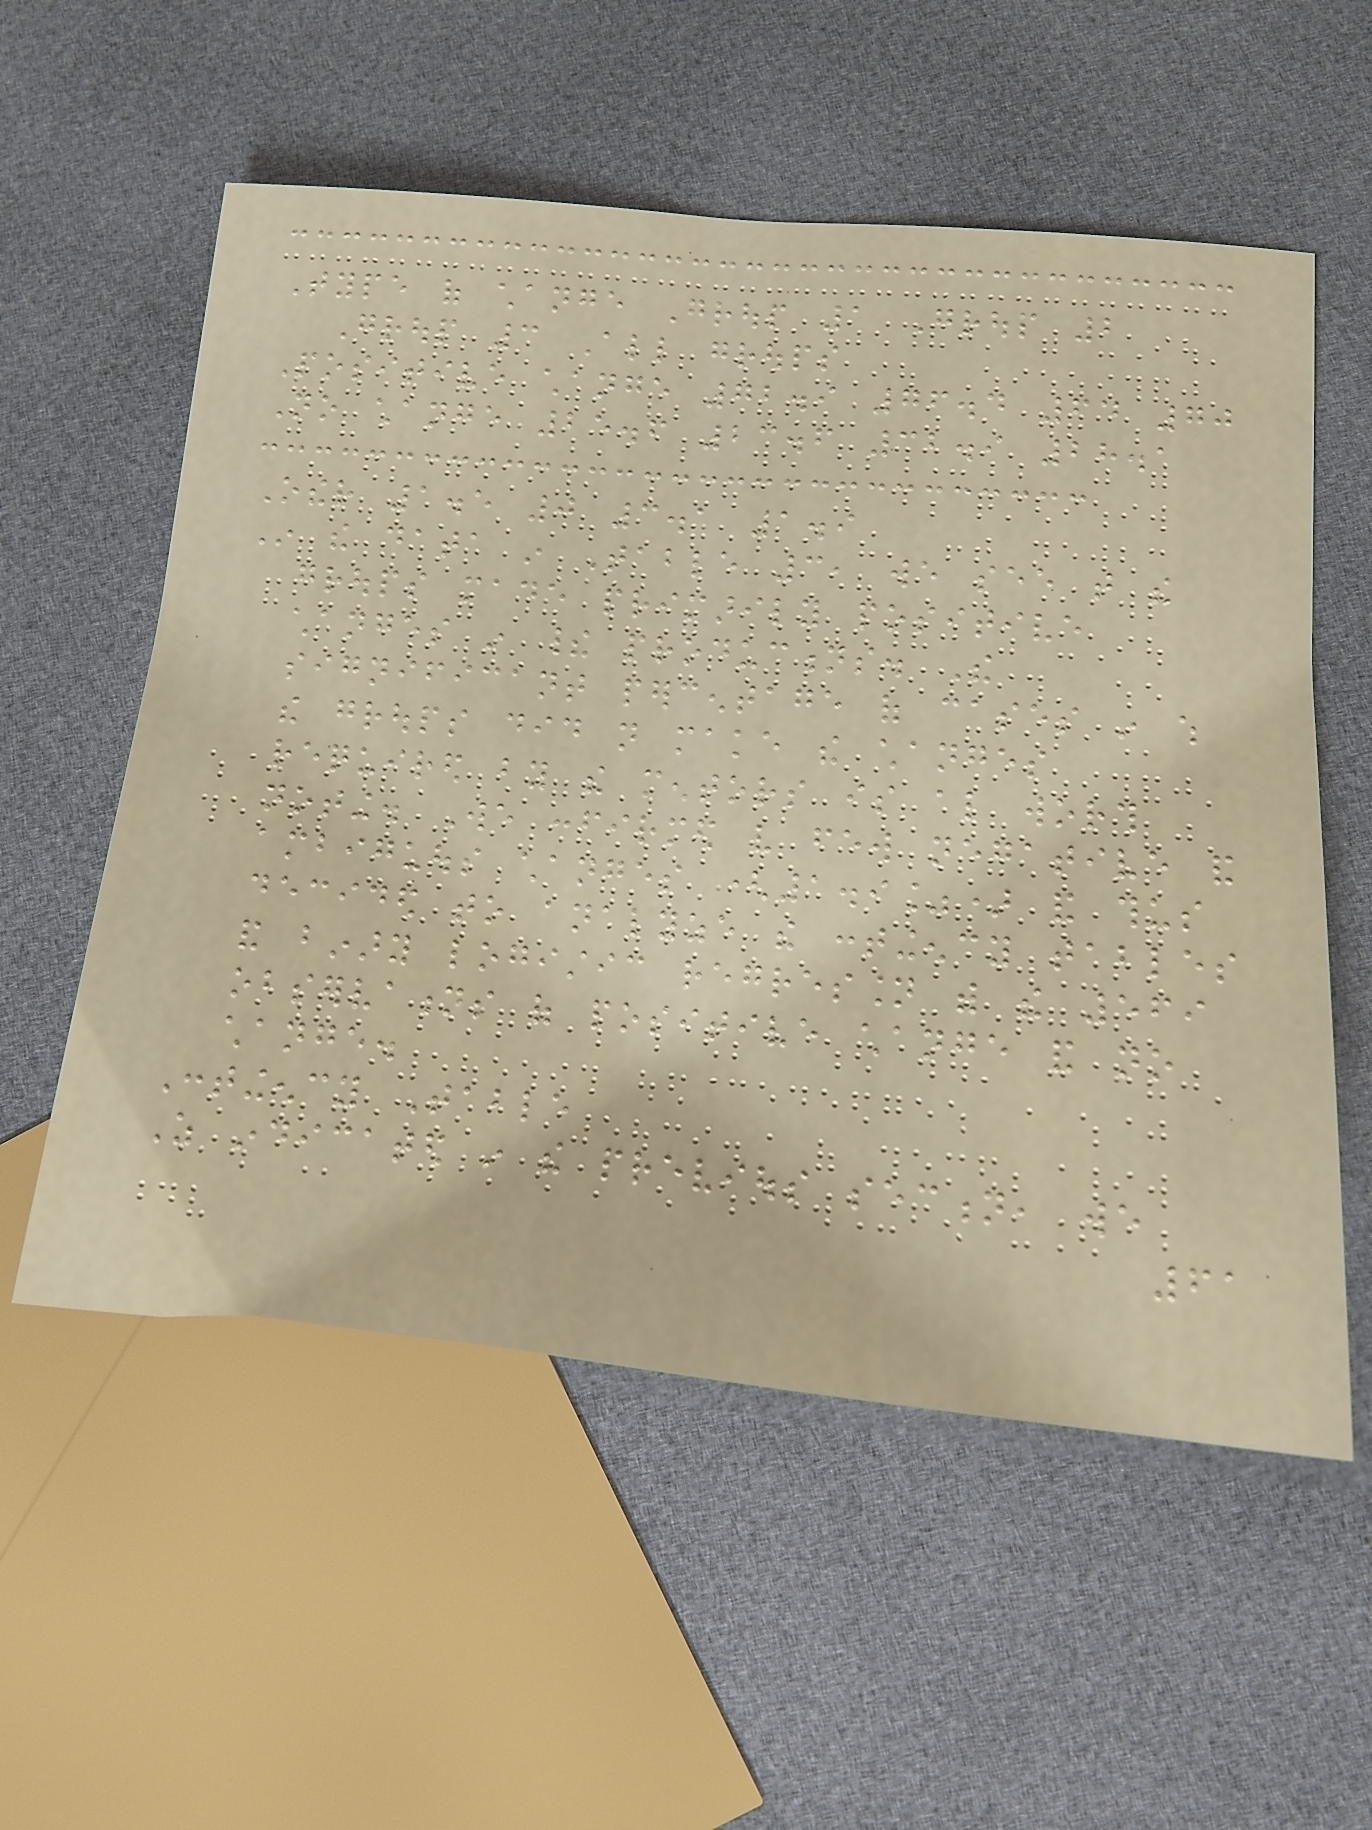Type of change Group 1 Group 2
Group 3 All groups
Positive change 72.9 76.4 64 70
No change 25.6 23.6 32.9 28.1
Other 1.5 0 3.1 1.9
In the data in Table 3, we see that the
groups made primarily positive
changes in their productions. The
significant percentage of cases in which
the groups did not make the changes
required by the mentors is also worth
noting. We confirmed very few negative and
ambiguous changes (1.9%) and thus
decided to analyze the contingency tables
and binary logistic regression with the 569
observations of positive change and no
change.
Contingency Table
As indicated in the previous section, we
61
